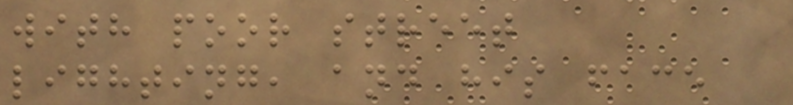with poor street
lighting, and his face
